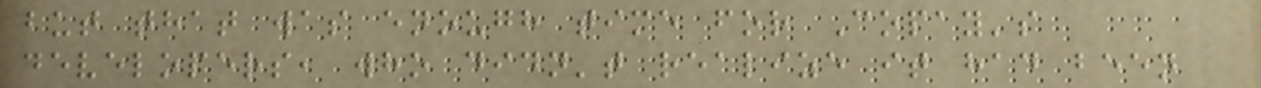but that was enough time for Copay's
developers, who didn't realize it had been
